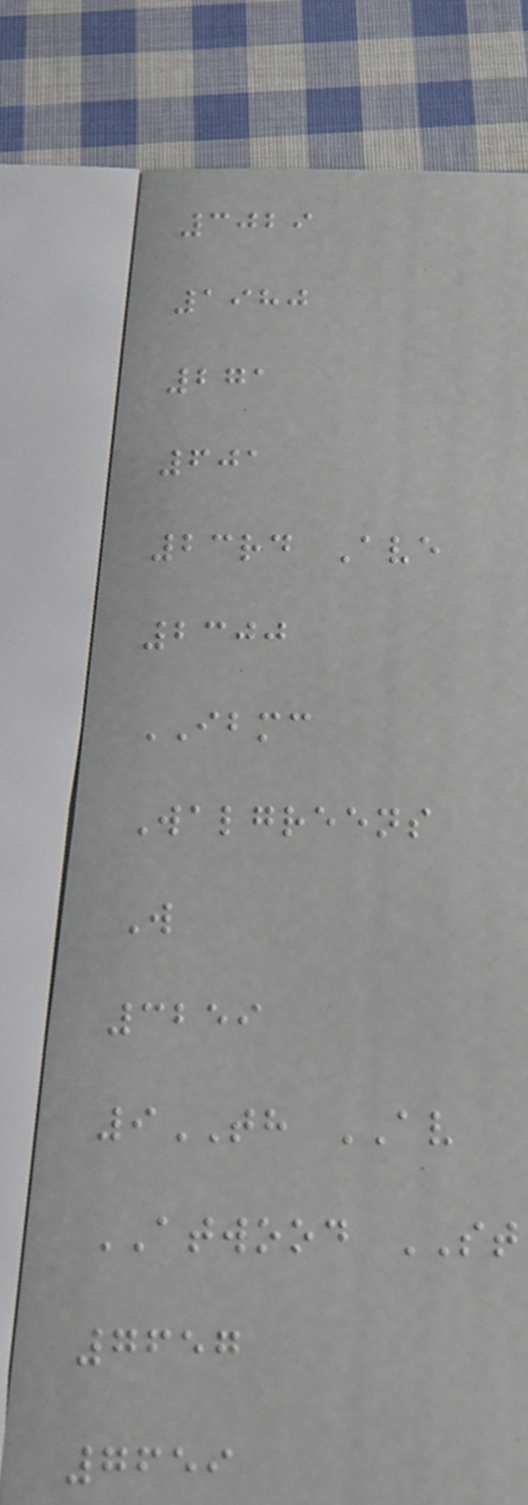3029
1980
271
601
23rd Ave
2300
IBMC
Walgreens
W
3259
9TH AV
ATWOOD ST
7657
7659
